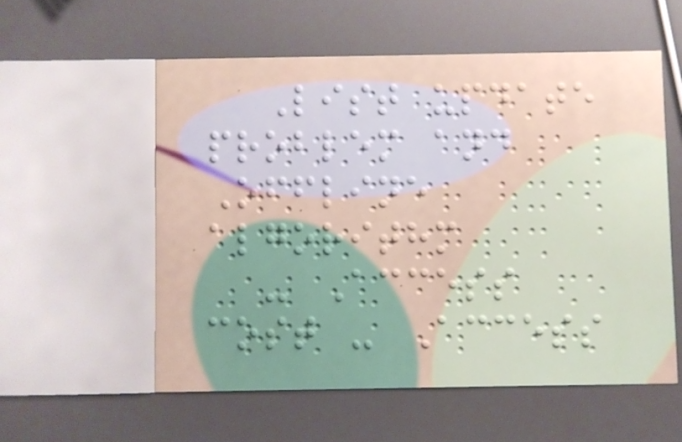List update
problem and
Offline
algorithm
- Access
cost - Access
